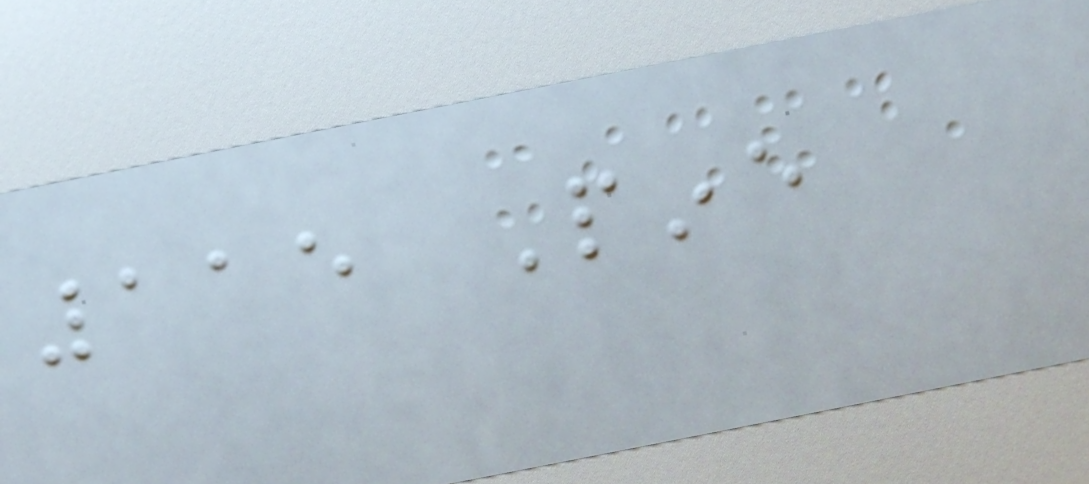115 Pine
